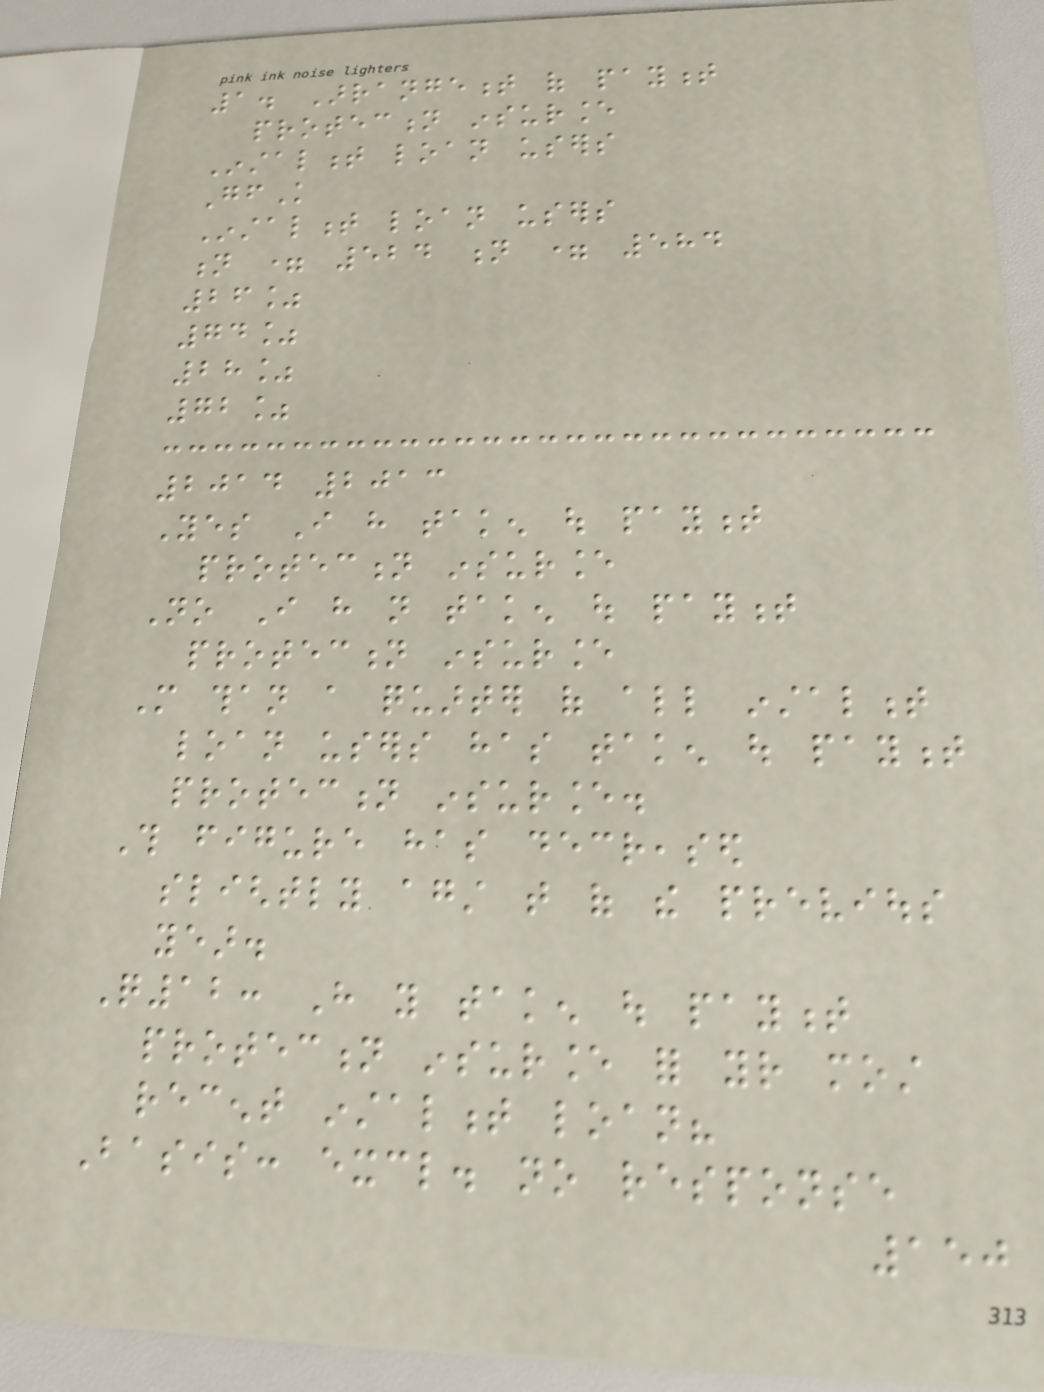1. Arrangement of payment
protection insurance
Instalment loan users
GfK
Instalment loan users
n = 524 n = 584
26%
74%
28%
72%
2014 2013
Yes I have taken out payment
protection insurance
No I have not taken out payment
protection insurance
More than a quarter of all instalment
loan users has taken out payment
protection insurance.
This figure has decreased
slightly against that of the previous
year.
Q12: Have you taken out payment
protection insurance for your most
recent instalment loan?
Basis: excl. no response
150
